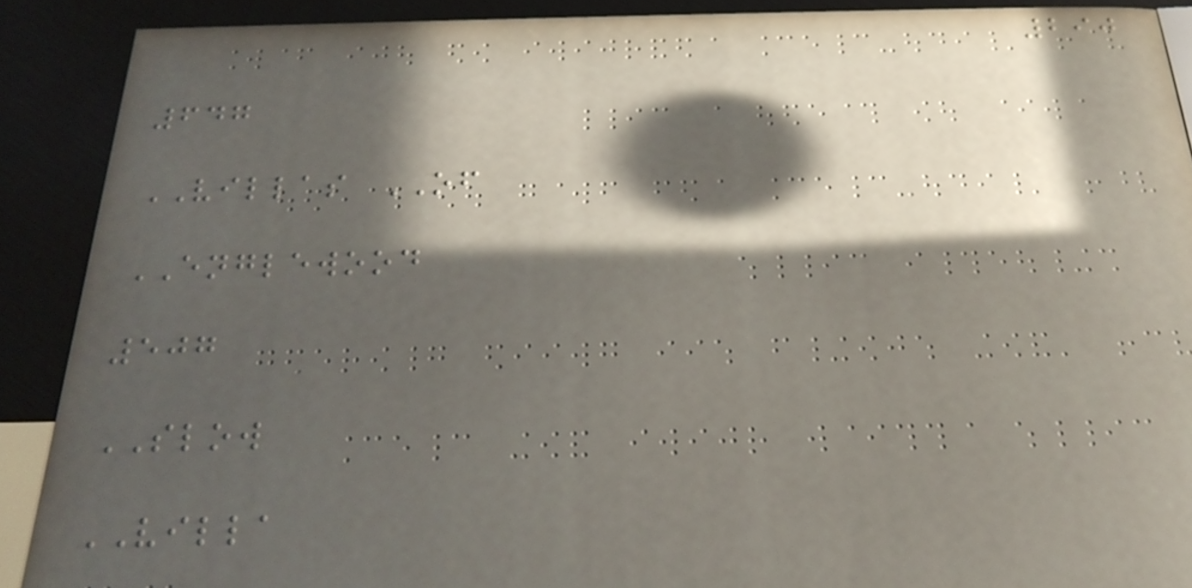290
647
VILLAS OF
ENGLEWOOD
507
SLOW
VILLA
